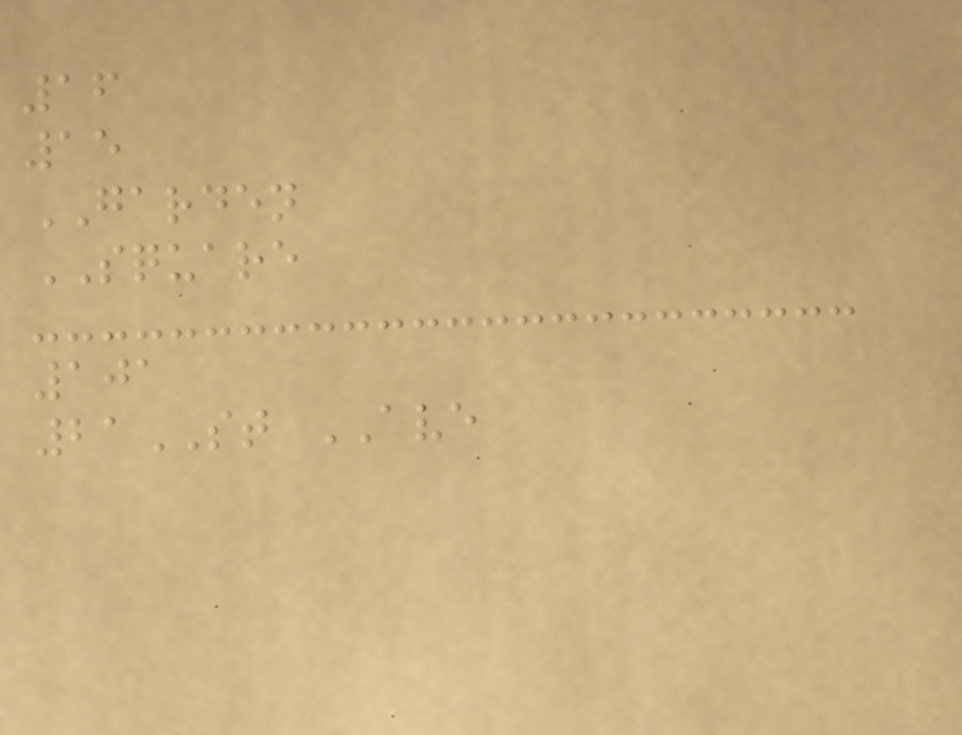16
15
GARDEN
SQUARE
101
21ST AVE
